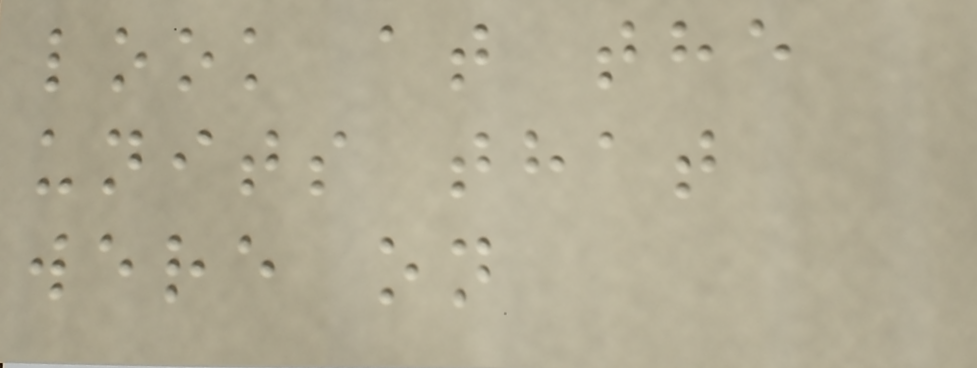look at the
units that
were on
